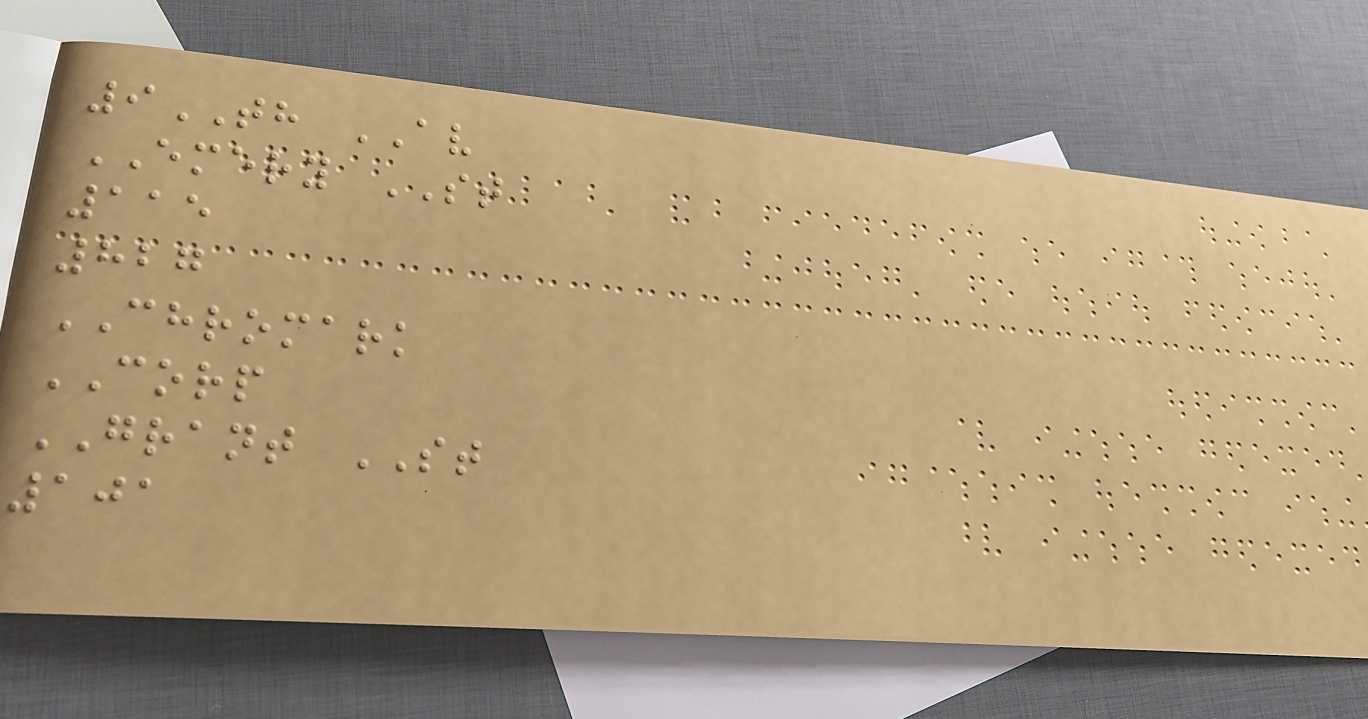9TH AV
EMERY ST
115
827
CHROMARK
CORP
GRANT ST
101
